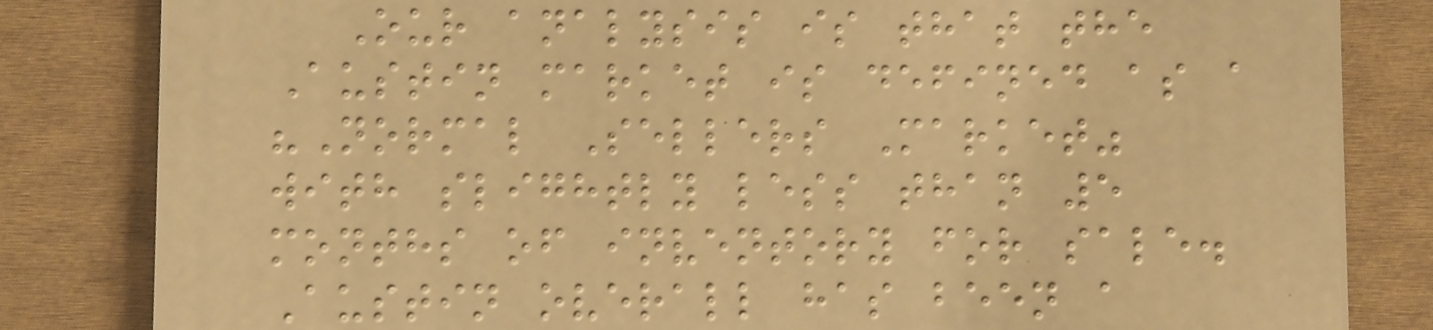Our analysis is that the
Austin market is defined as a
"Normal Sellers Market"
with slightly less than 5
months of inventory for sale.
Austin overall has been a
